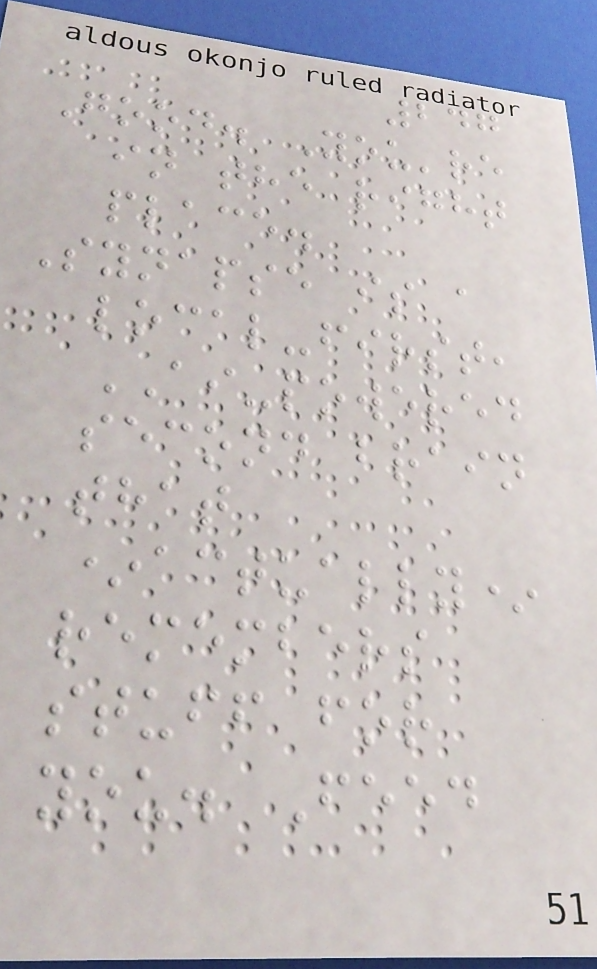247
Good. You're
in the right
place.
Synapse is a
local-first,
AI-powered
second brain
that
*actually*
remembers
stuff for
you. Feed
